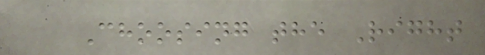Choosing the Right
